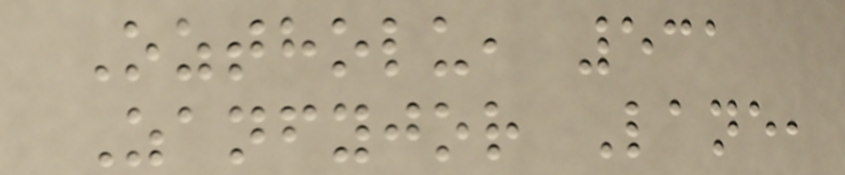Oztholu, 531
Zanfyjor Lane,
